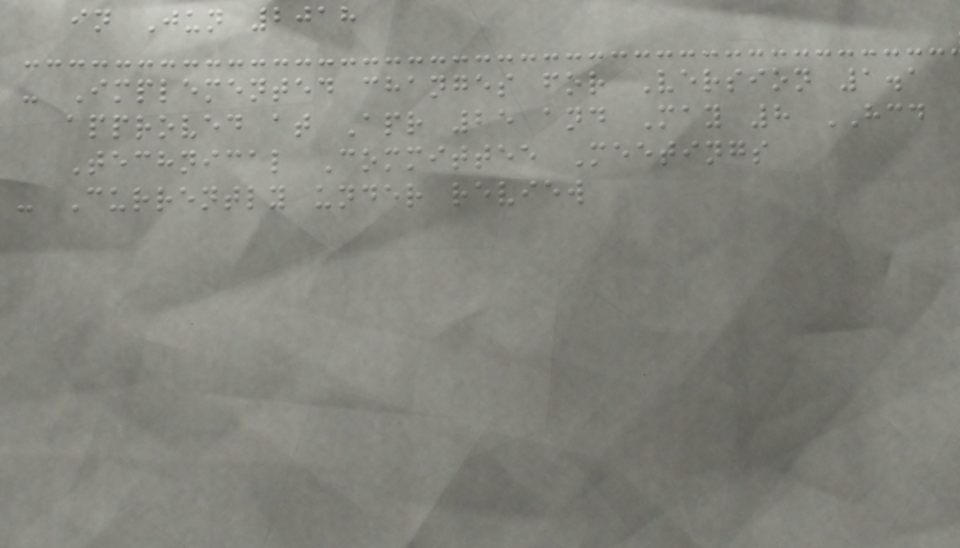in Jun 2018
- Implemented changes for Version 1.1
approved at Apr 25 and May 8 HCD
Technical Committee Meetings
- Currently under review
